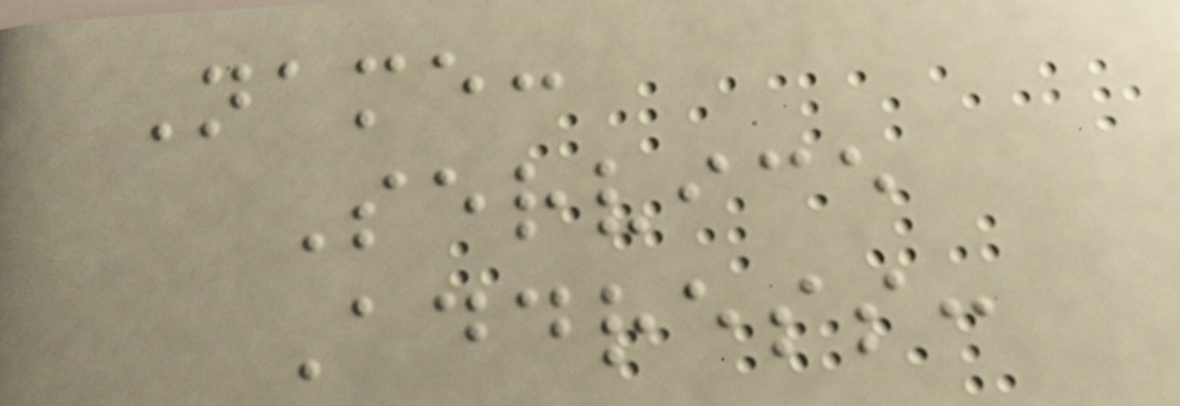Name:
Service
Address:
